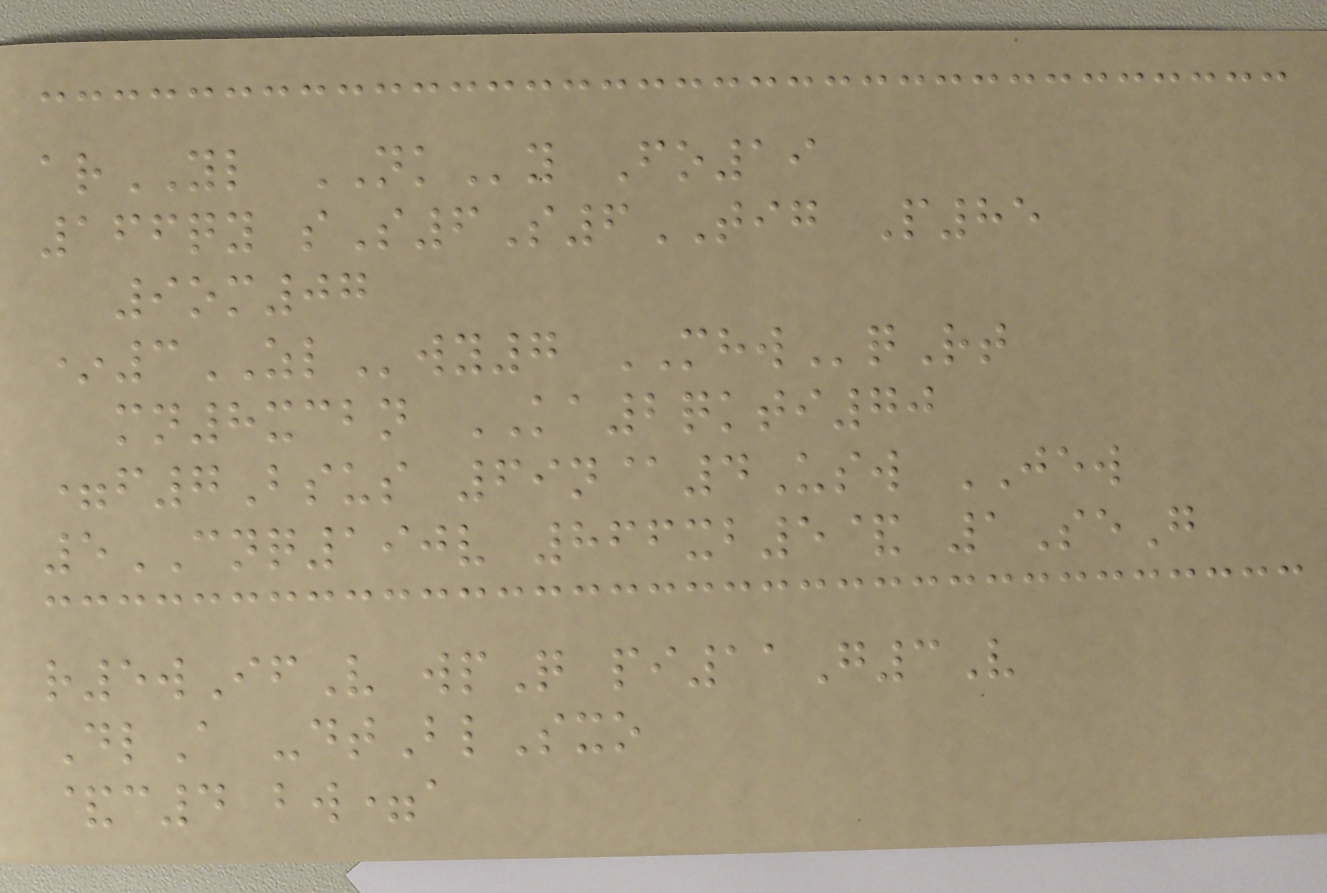arYL NKy Fo19
166qy sS6S6TIG P85
9om07
*3ZLwy7 MHWqRt
mn8xcbn KA2qkti70
=f7Bsus 69n@4Usw JEW
5CNQ190v 866xb5& 1SeG
r5wIfV wpQ pi11G3V
DlA -dtBlSxo
&c4 bw=a
